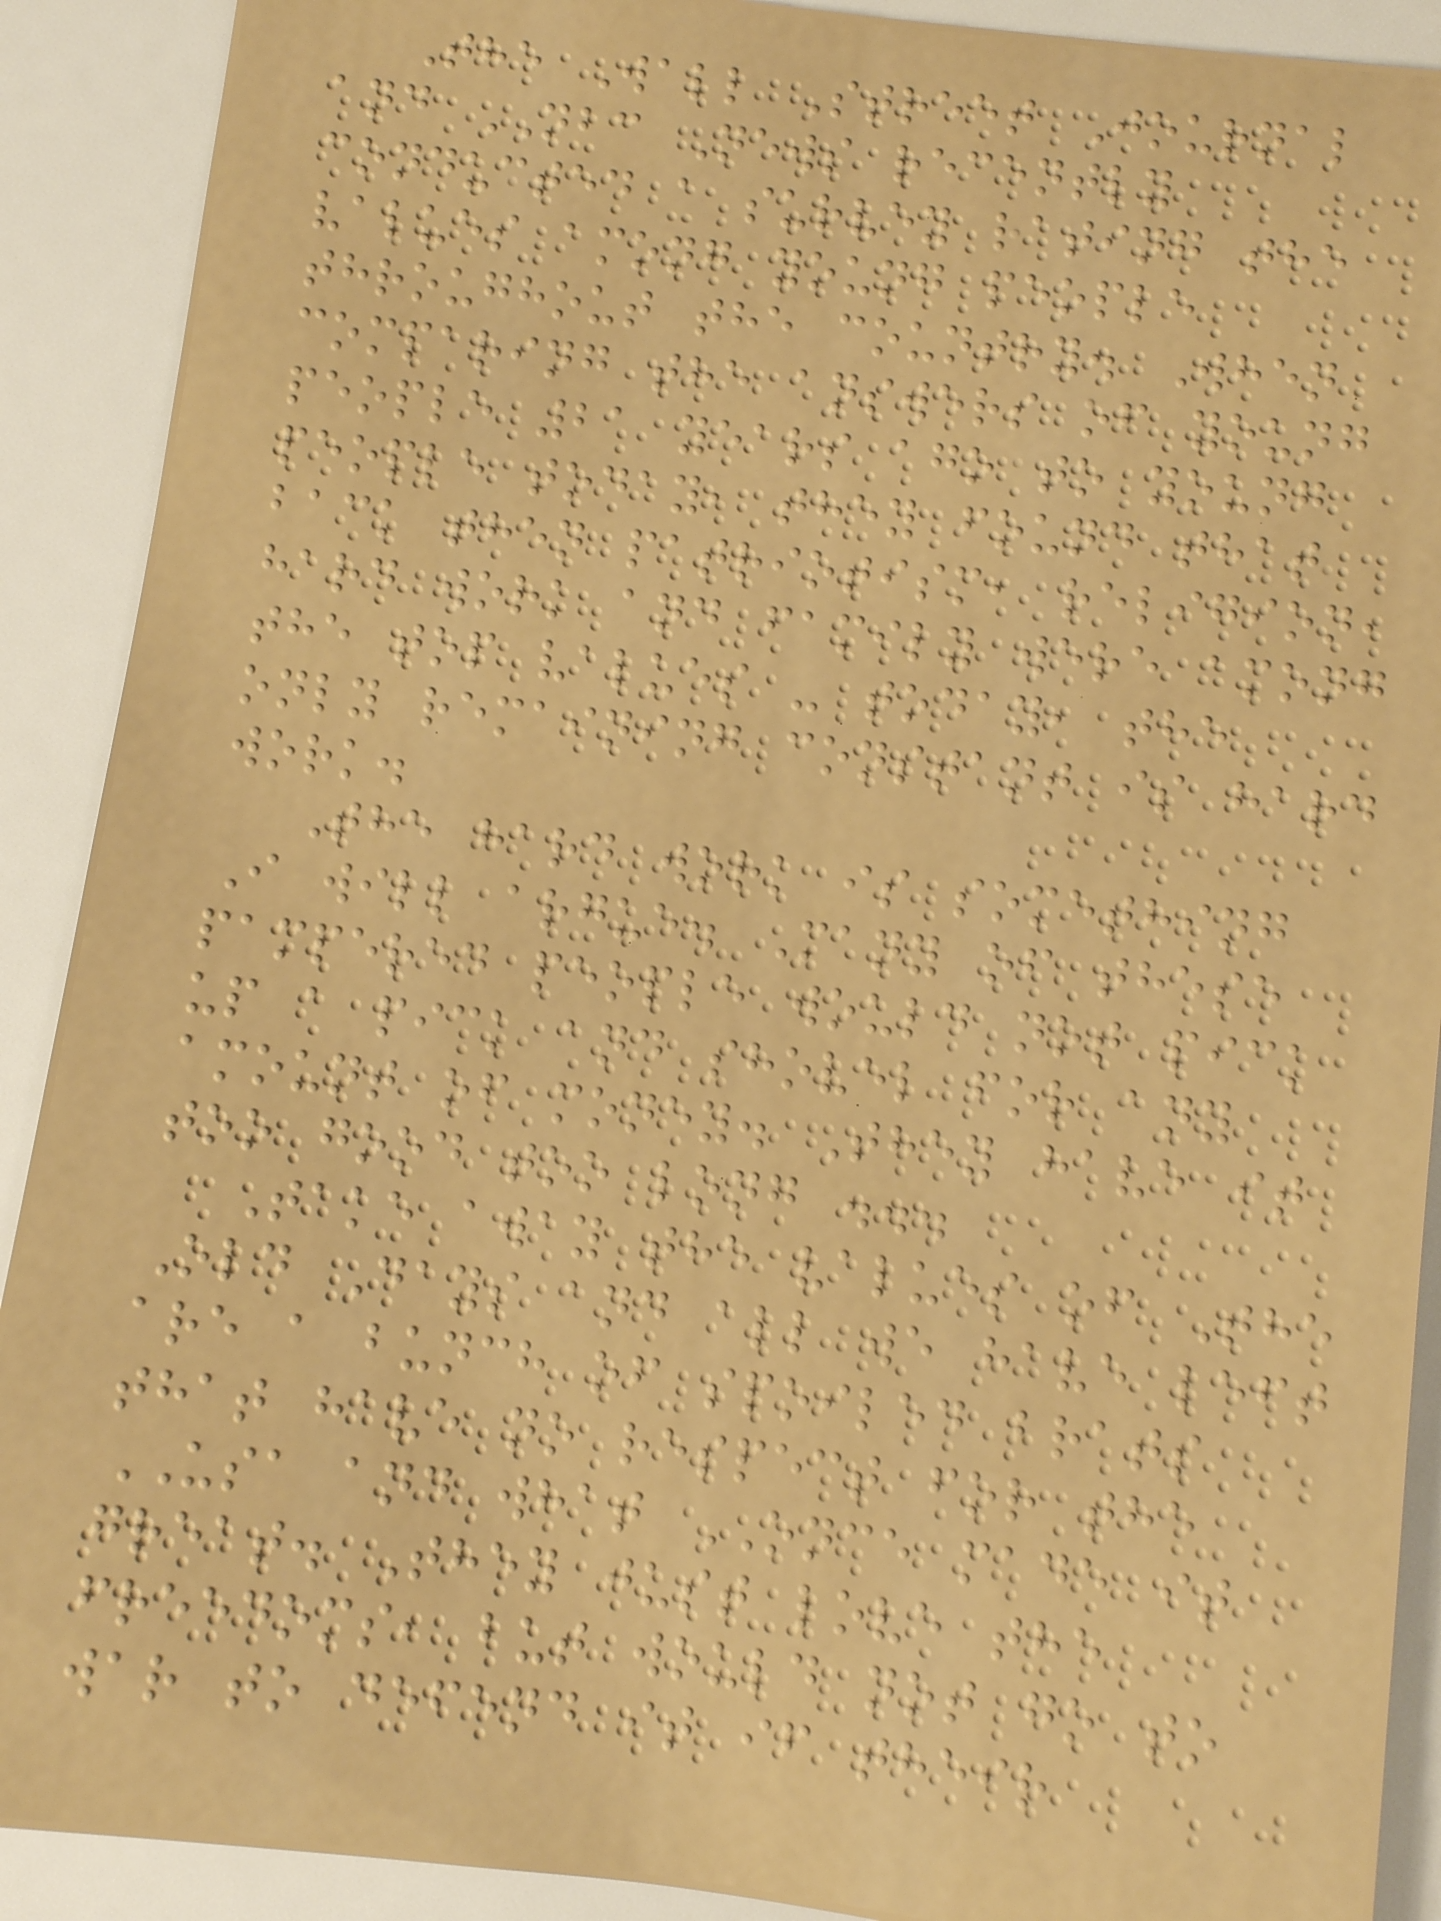The Wall Street Journal
and NBC News recently
conducted a survey rating the
values among young people
throughout the country. When
comparing the answers of young
people 21 years ago to young
people today, they found that
back then patriotism, religion,
hard work and family were among
the top values - today, the
only remaining constant is hard
work.
The hard work is something
I will argue. Many of these
pampered people would not pick
up a pick and shovel for any
amount of money. They have it
too good too long ...
Take away the values of The
Old Days and all we have left
are a bunch of spoiled brats
that have no respect for the
USA and what ONCE made it
great. They just love the
freedoms, but would not go to
war to defend it if their
